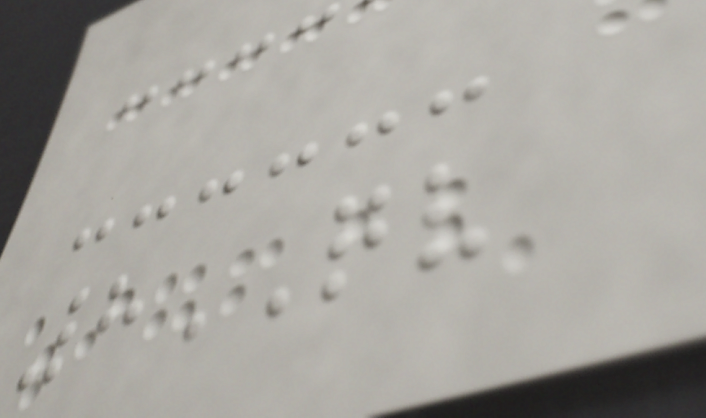8QV
